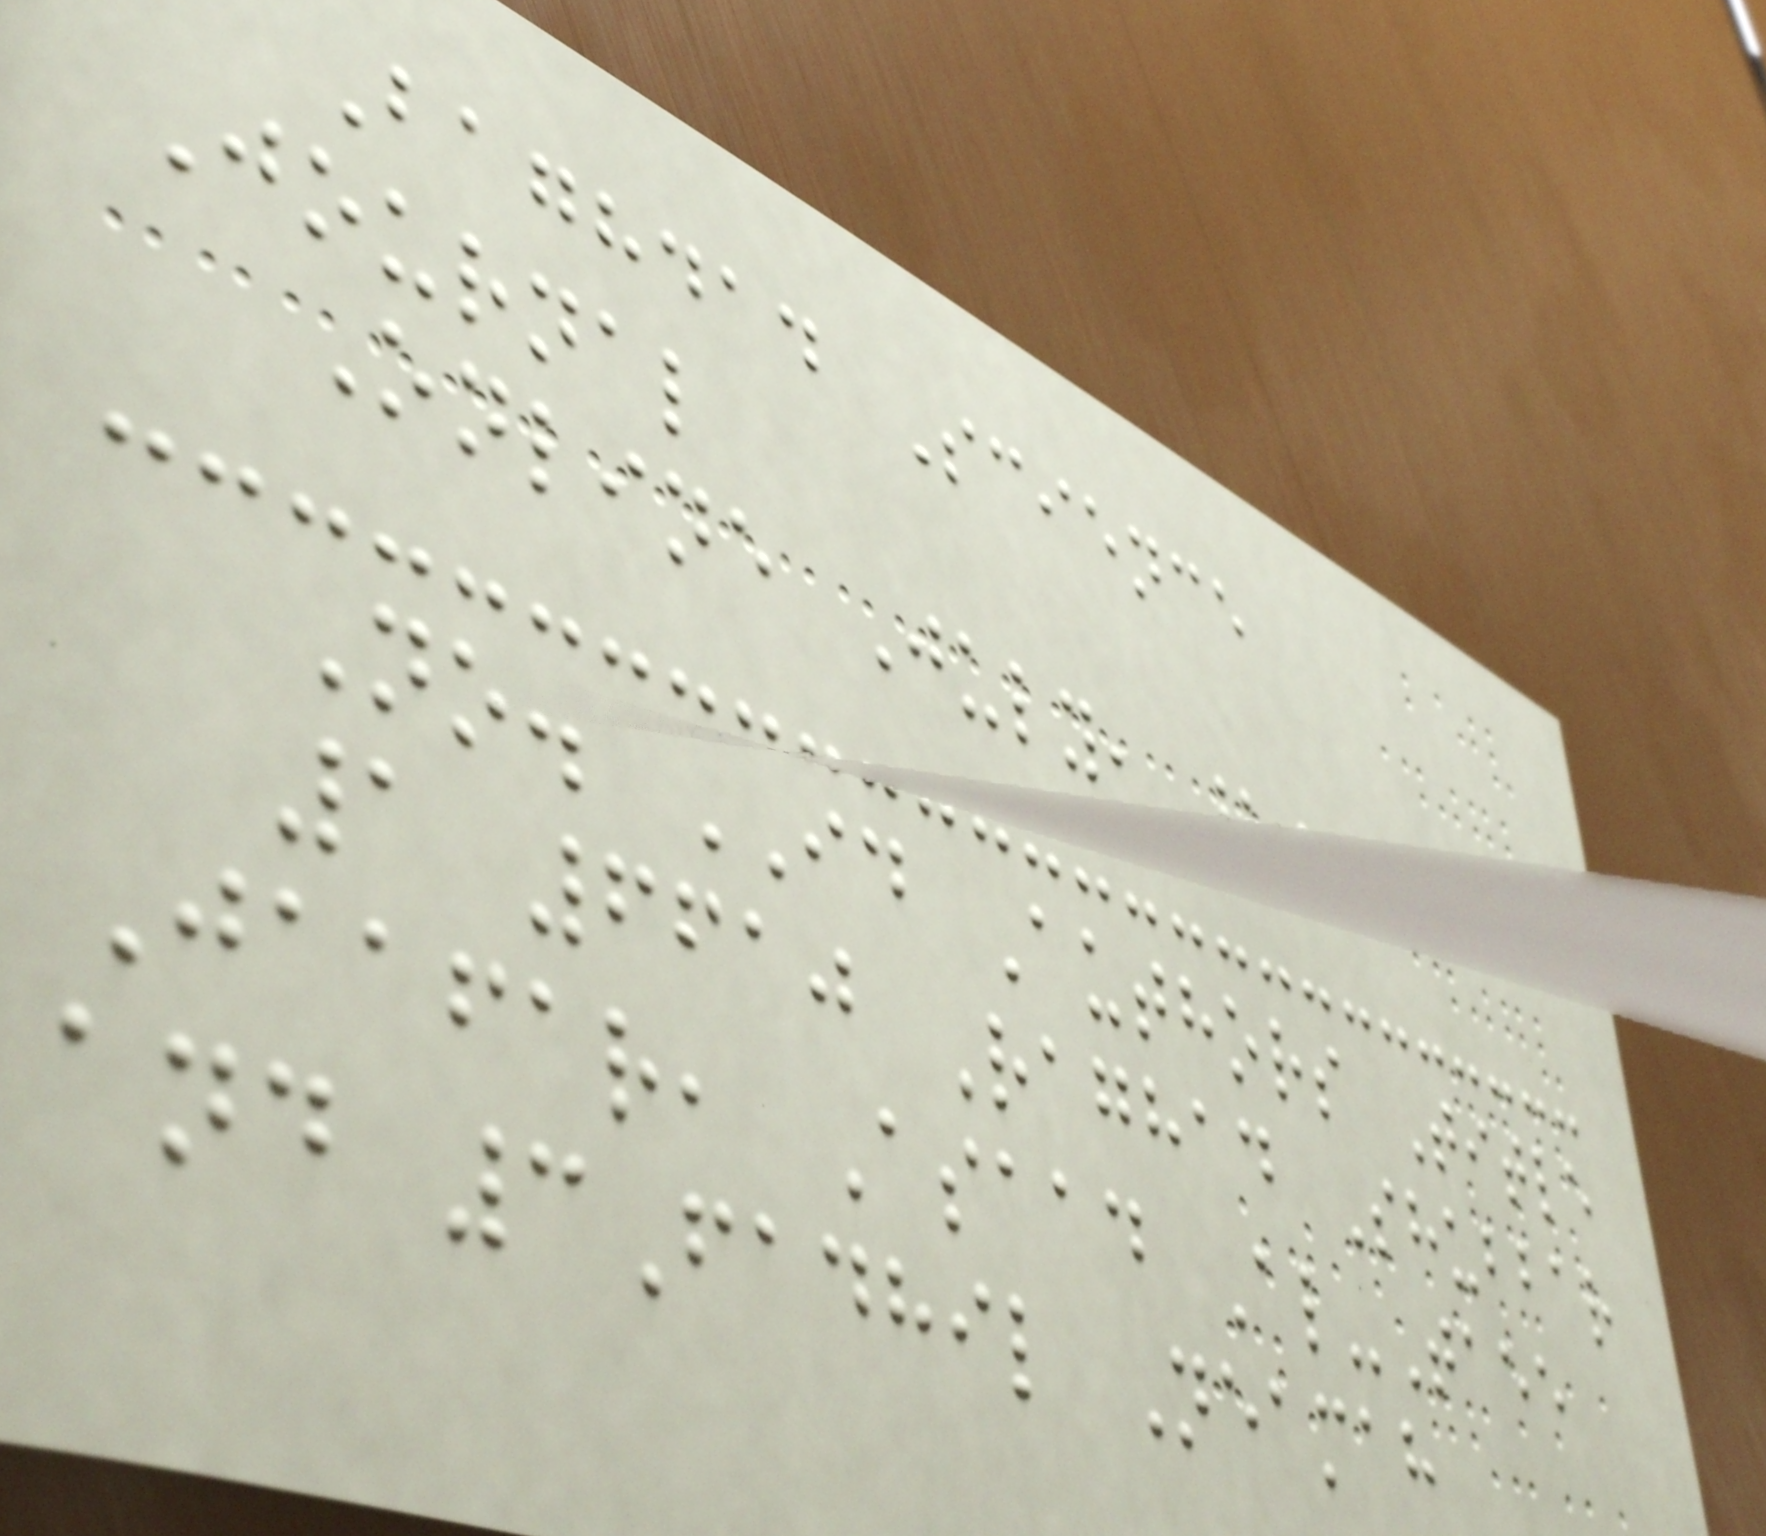Baghdad Science
Journal
Online July, 2022
No. ID Authors Title
1 6610 Raghad Shubbar
Jaafar, Asaad Al-Taee
and 3Fadhil Neamah
